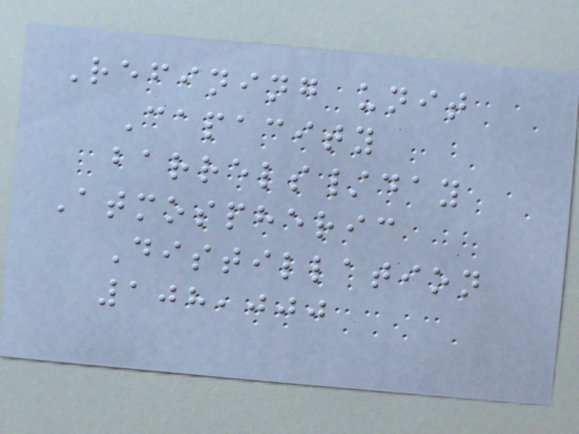Refining unit
Capacity
barrels/day
Atmospheric
Distillation
108,000
